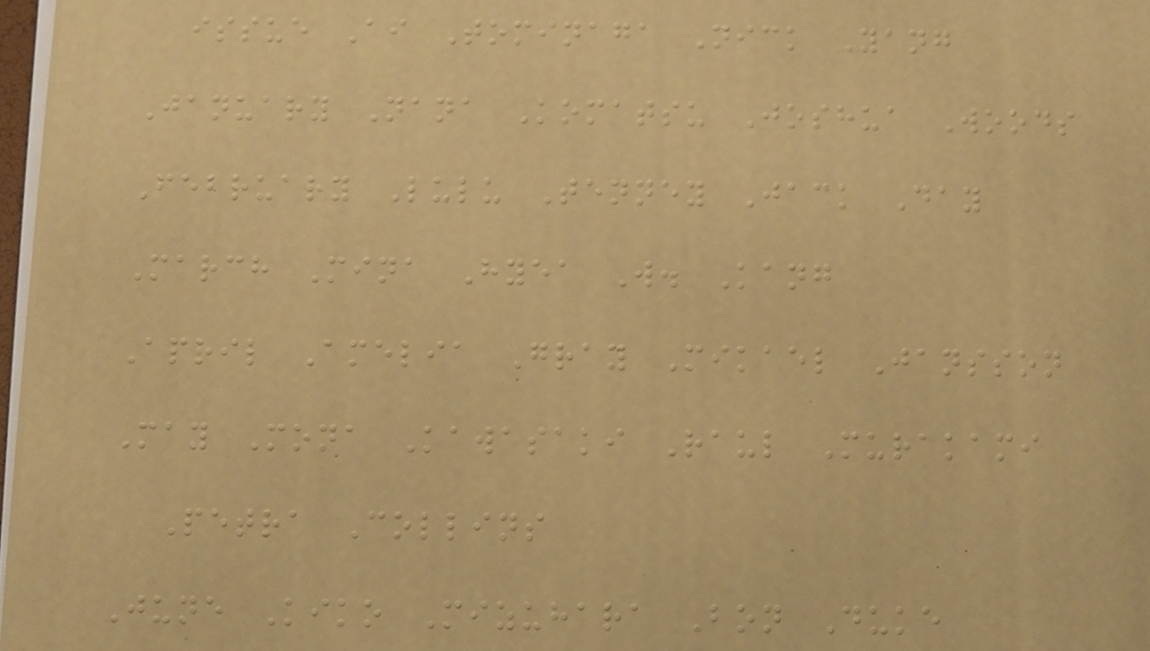issue Ai Tominaga Nick Yang
January Nana Komatsu Joshua Woods
February Lulu Tenney Jack Day
March Mina Hyea W. Kang
April Amelia Gray Mikael Jansson
May Mona Kawasaki Raul Murakami
Petra Collins
June Kiko Mizuhara Bon Duke
